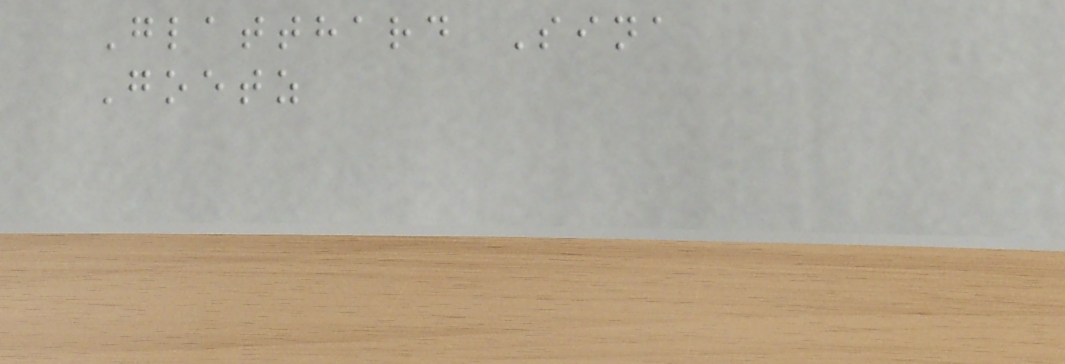Glatthard Sina
Goetz
